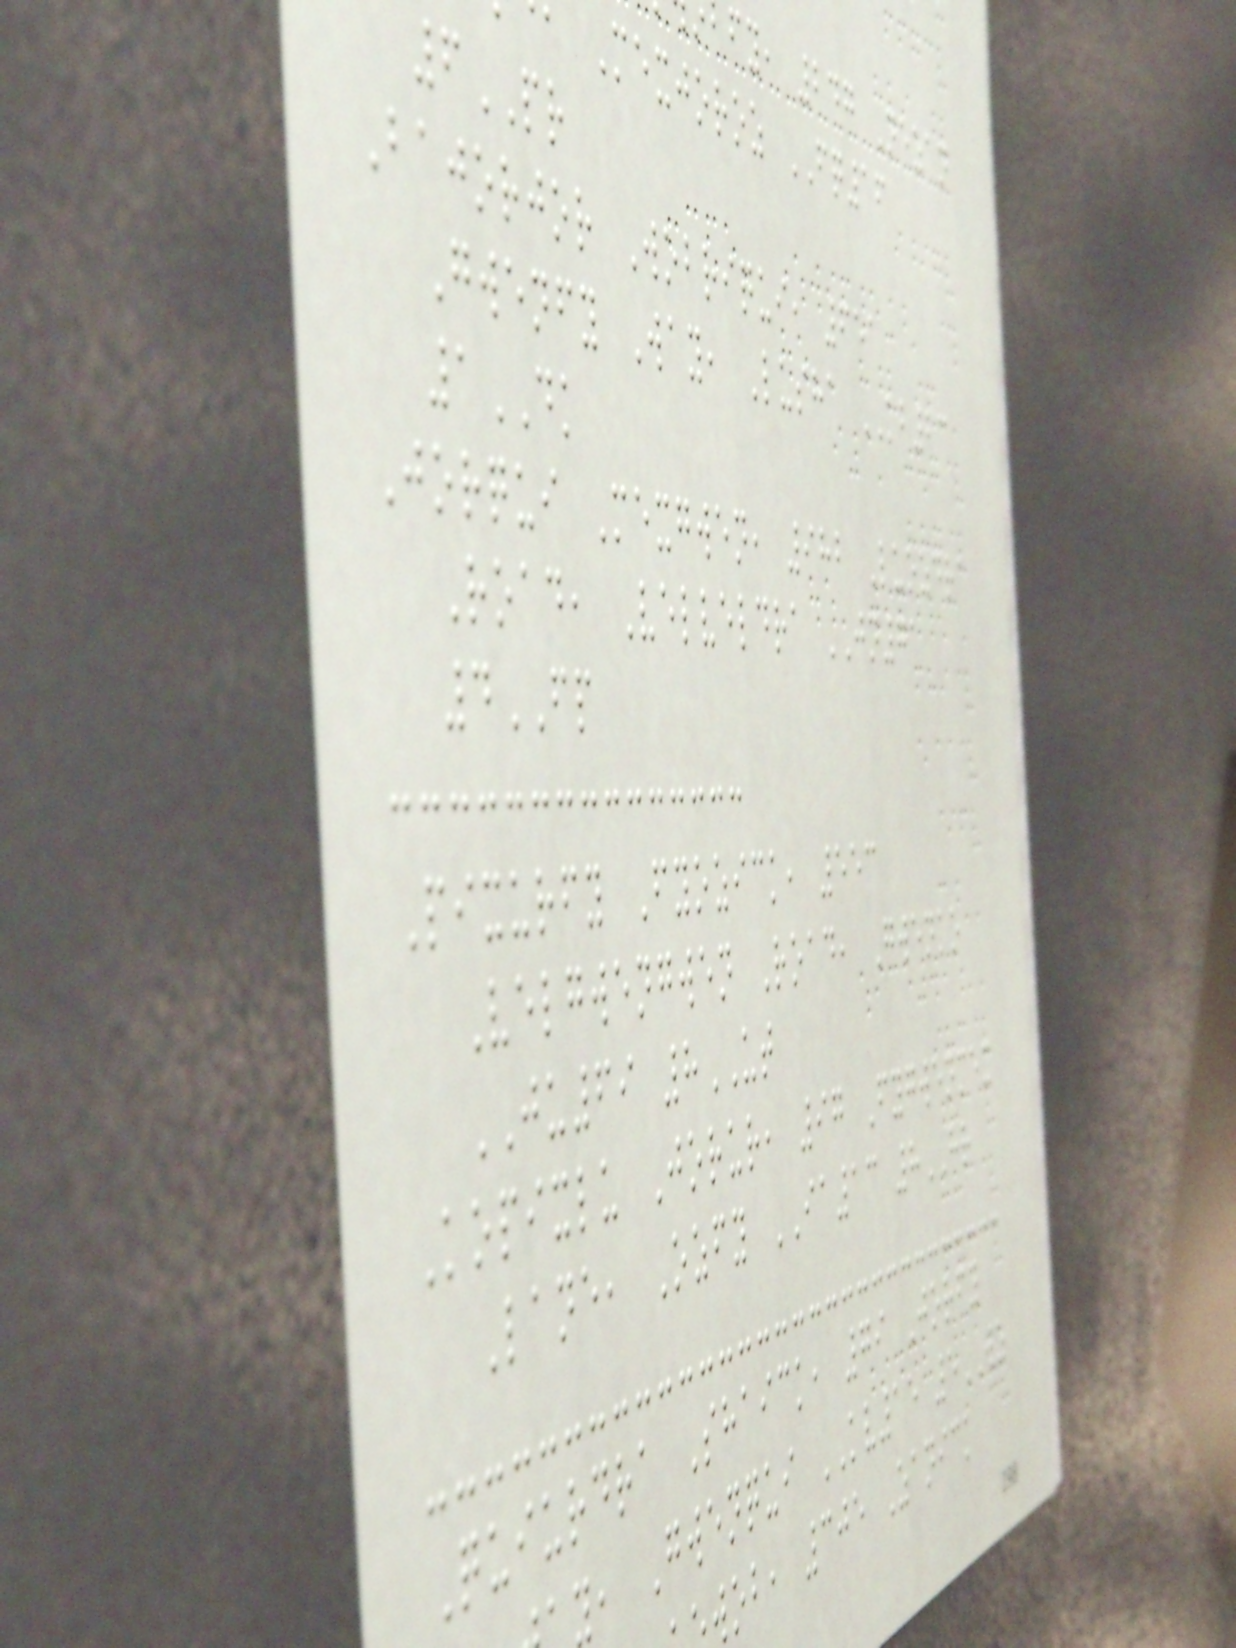fy, 247 Nezan
Mexjoroz FQ16
6PR
Bajorjor Wobriqui, 651
Gwenfy Way, Lusha KB23
1DK
Jorqui Mexgwen, 982 Luozdra
Road, Velveldra JN71
4FP
Pixurfy Fyozick, 553
Velgwengwen Road, Gwenko
JU69 8UT
Kopixlu Jorur, 97 Fygwenmex
Lane, Ozfy IA13 8HR
Quiurdra Shaick, 79 Jorfy
y, Gwenqui KV15 5WZ
wob, 305 Zanick
